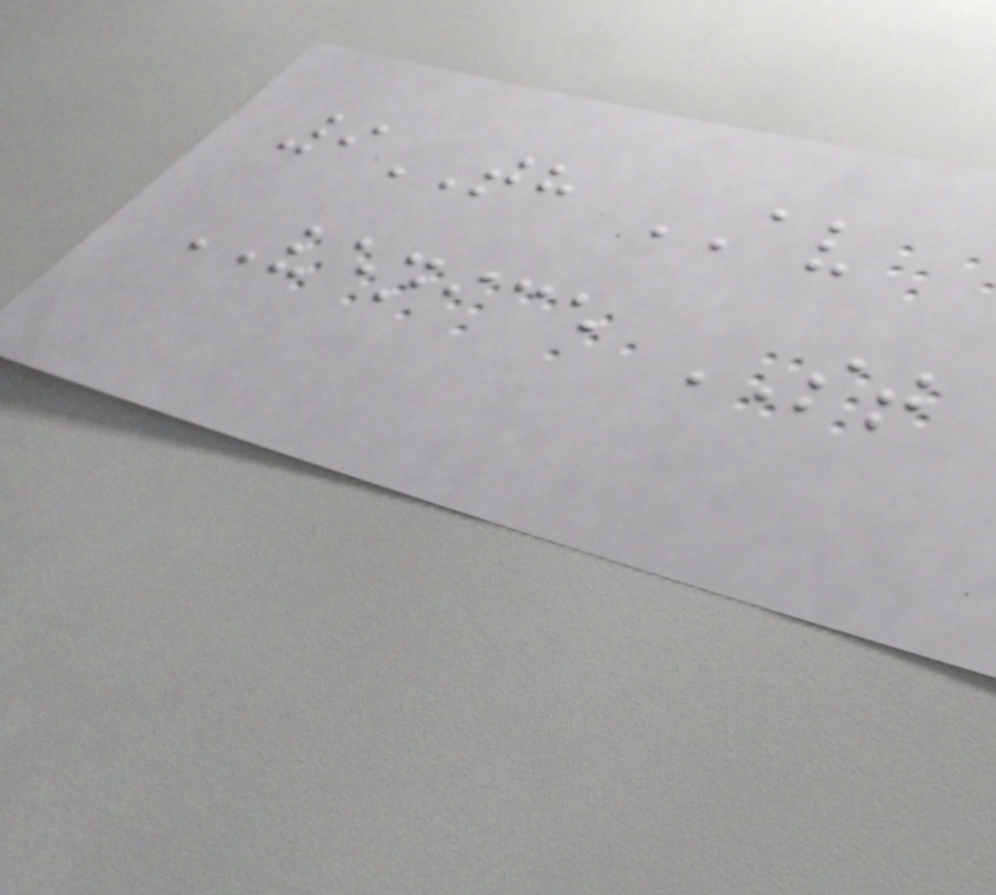9TH AV
VENICE ST
